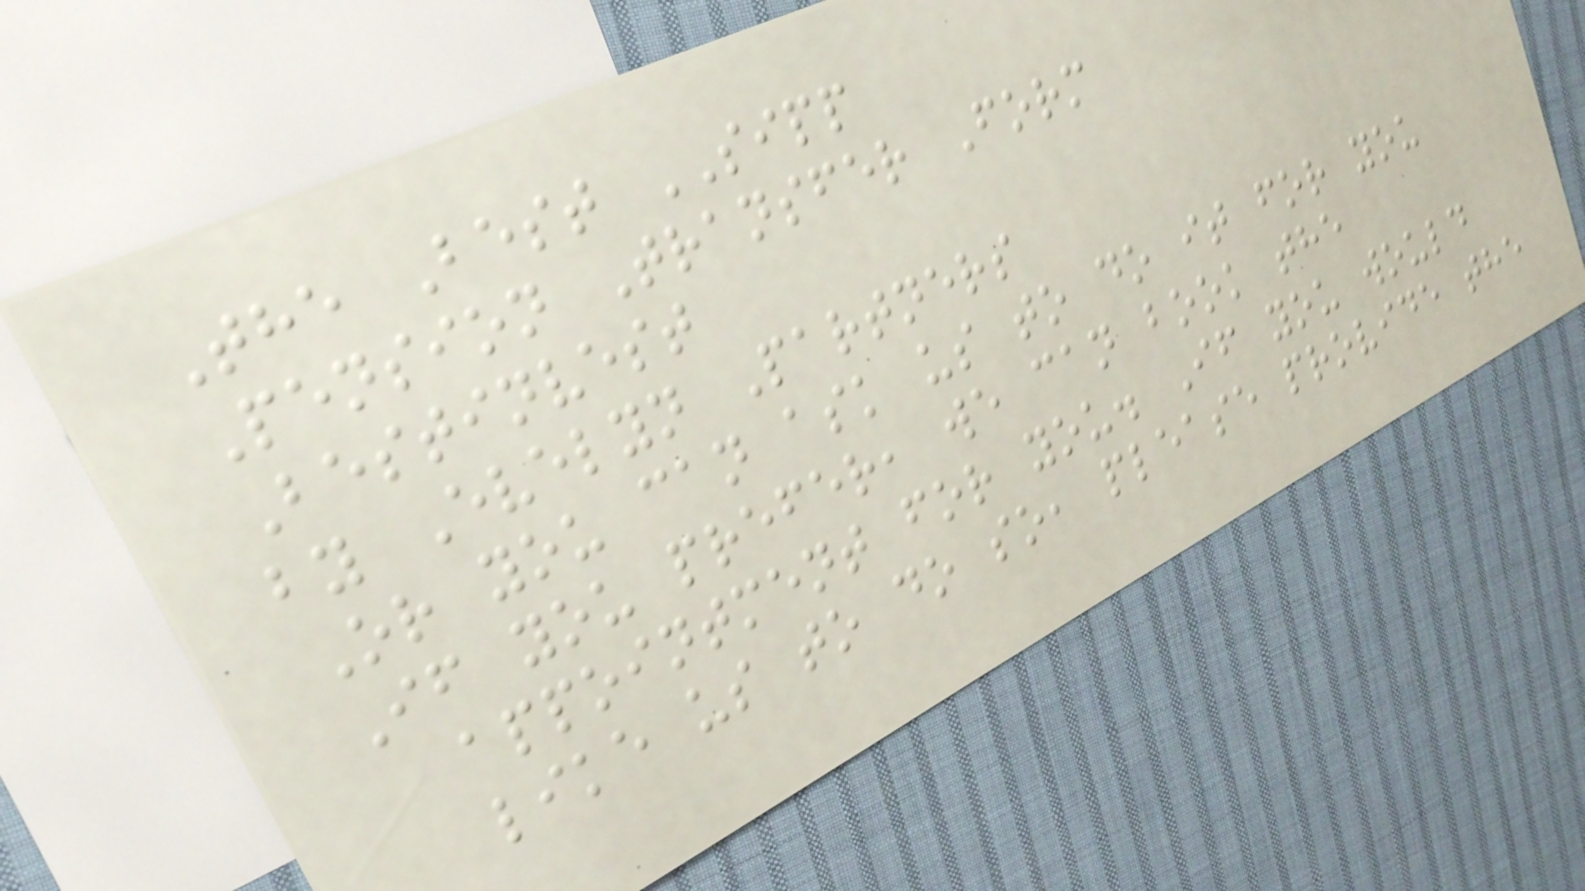The Best SIPP
Pension Transfer Form
Bestinvest
by Evelyn Partners
Or you can ask us to do it for you
If you prefer, we can book the
appointment for you. If you would
like us to do so, please provide the
